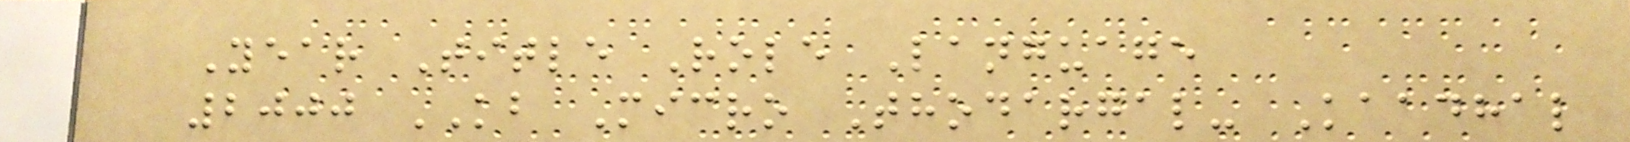Year Title Role Language
2000 KB Micro Thodargal- Kaadhal
